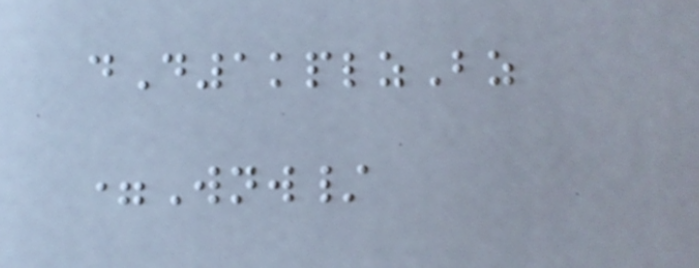dD1kplzBz
=Wnw/
